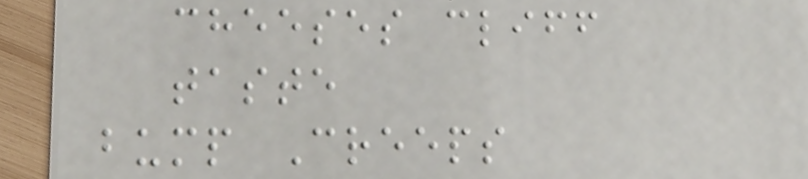cheeses cliff
taste
bump Creeps
